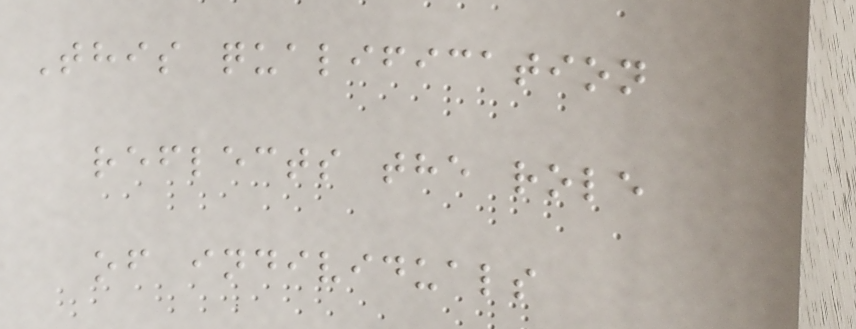This qualification
reflects the role
of individuals
